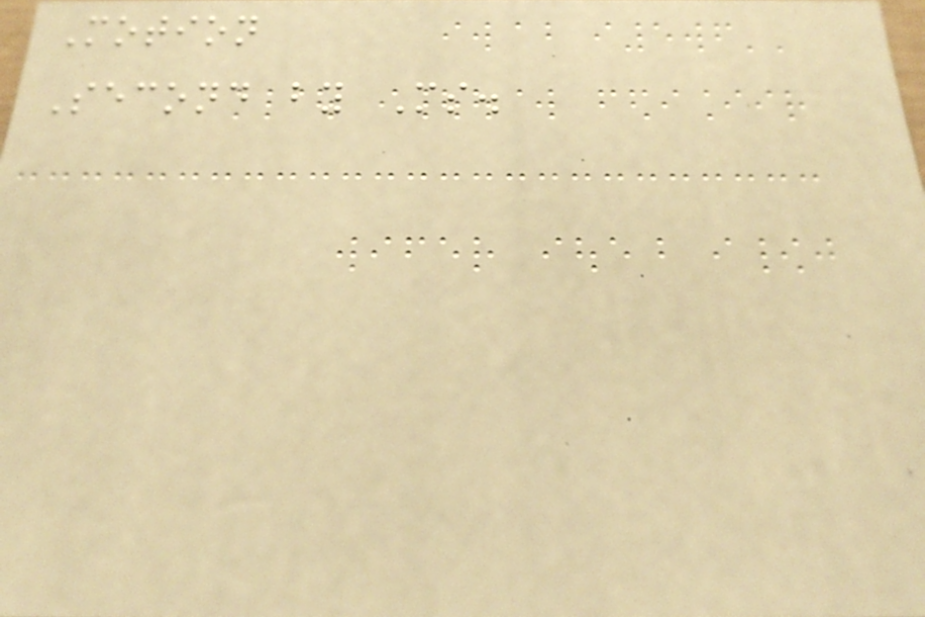Motion
Second by Ms.
